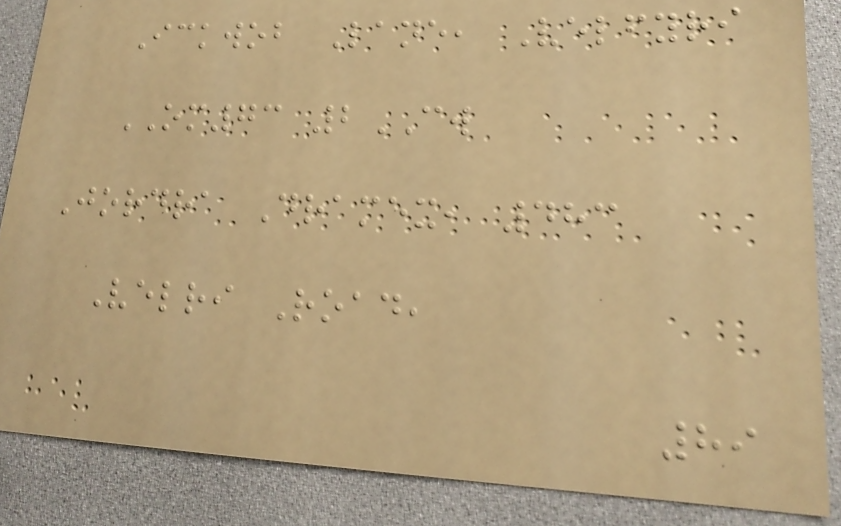Ickwob Lane, Velfyri
OM73 2CW
Jordra Dramex, 483
Velri Road,
89
